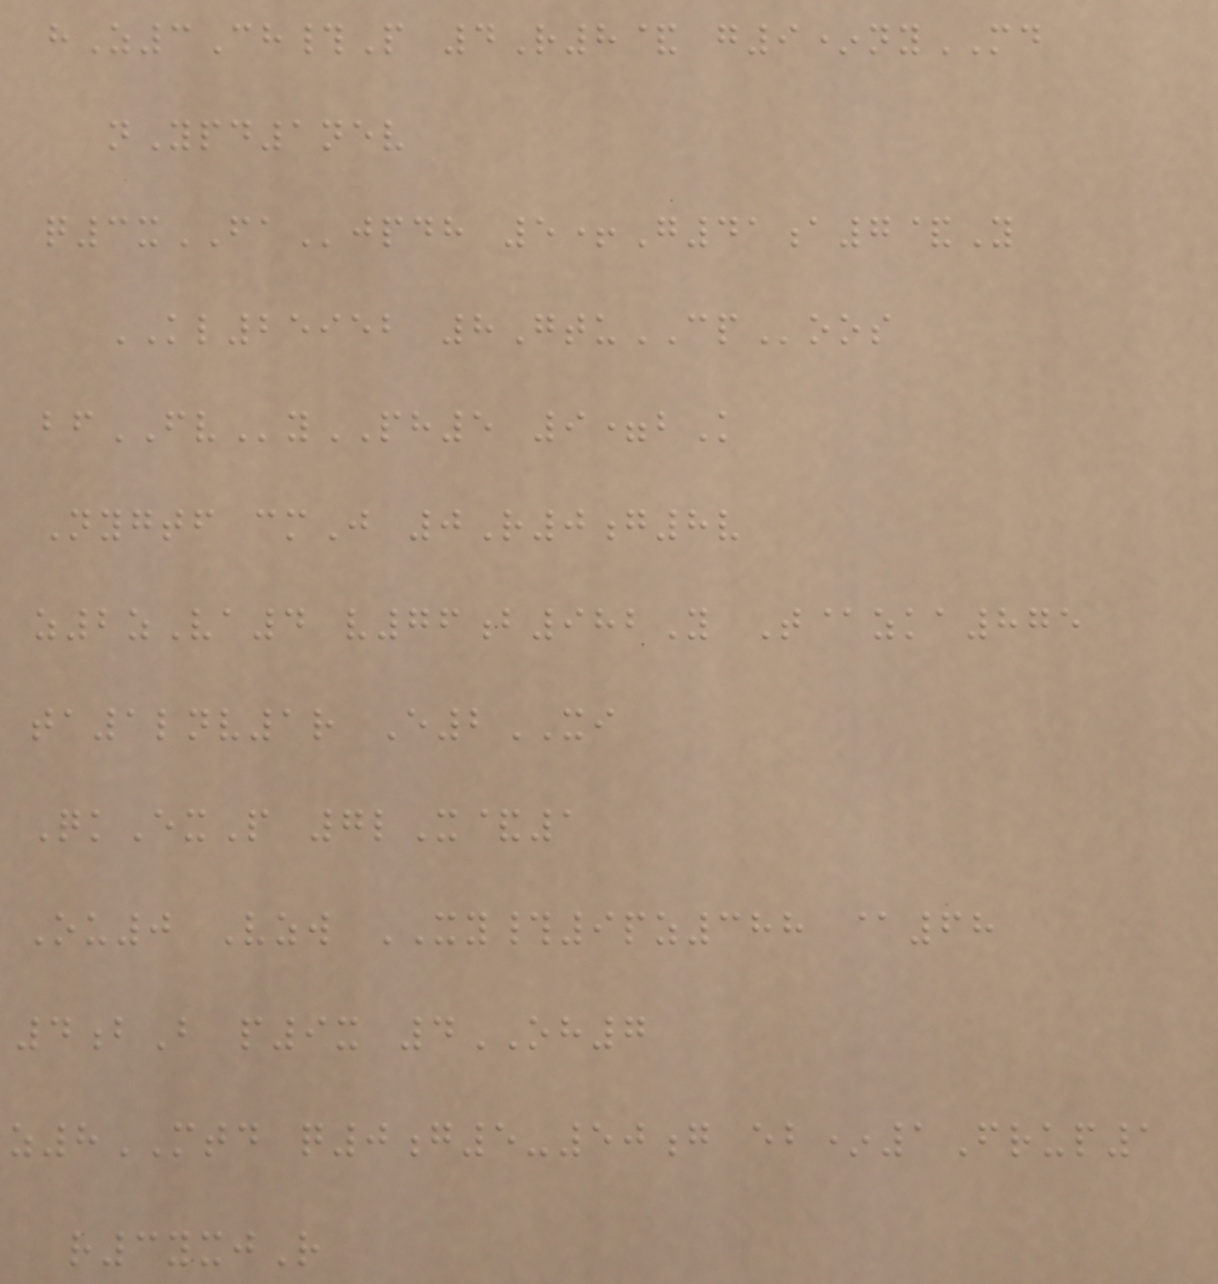hZ3Ch#P 4R8& g9*nyMD
nYpd1nev
q3xFAjpdh 5+G41a7&Y
KL25952 8GtuCPoos
bfFVyPH5 9=bK
Nygtf cmJ 0R0g8v
z2zVa4 v76b982Y T@zka875
ta1lnv1r E2XI
QkExP 7lX&1
Ou0 Vzw XY#9pz388 @68
4bB p9x 4OH7
z8MTD q0g5-50g eb*1Frup1
r3yxjR
